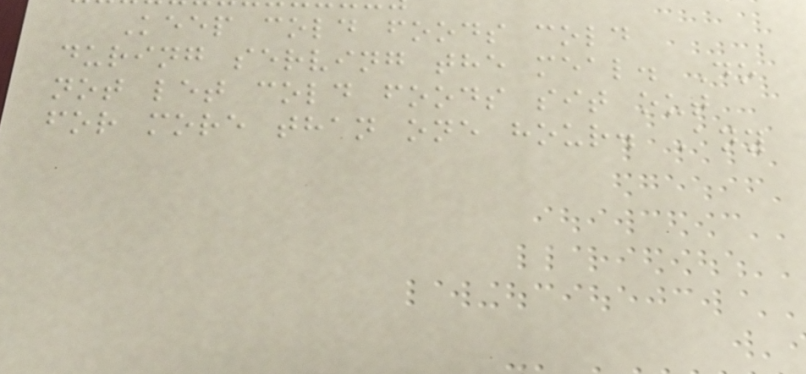Keep cold foods cold
during serving the meal. Do
not let cold foods sit out
for more than one hour. Any
